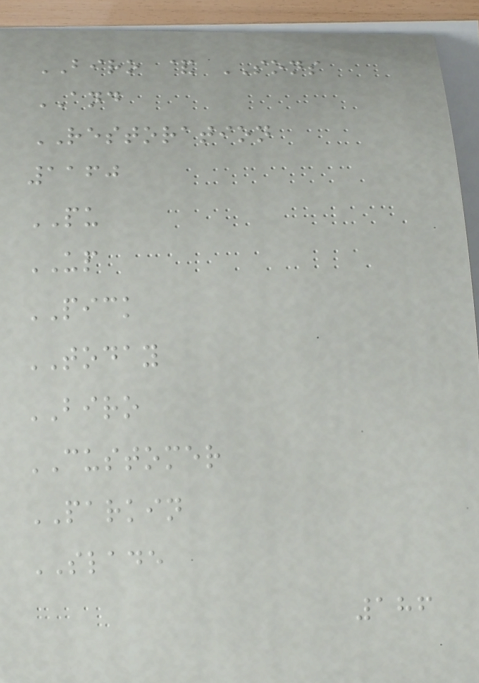BIRO & SONS
AND
RESTORATION
1160
PU
UP
PICK
TODAY
BIRO
CUSTOMER
PARKIN
SLADE
186
